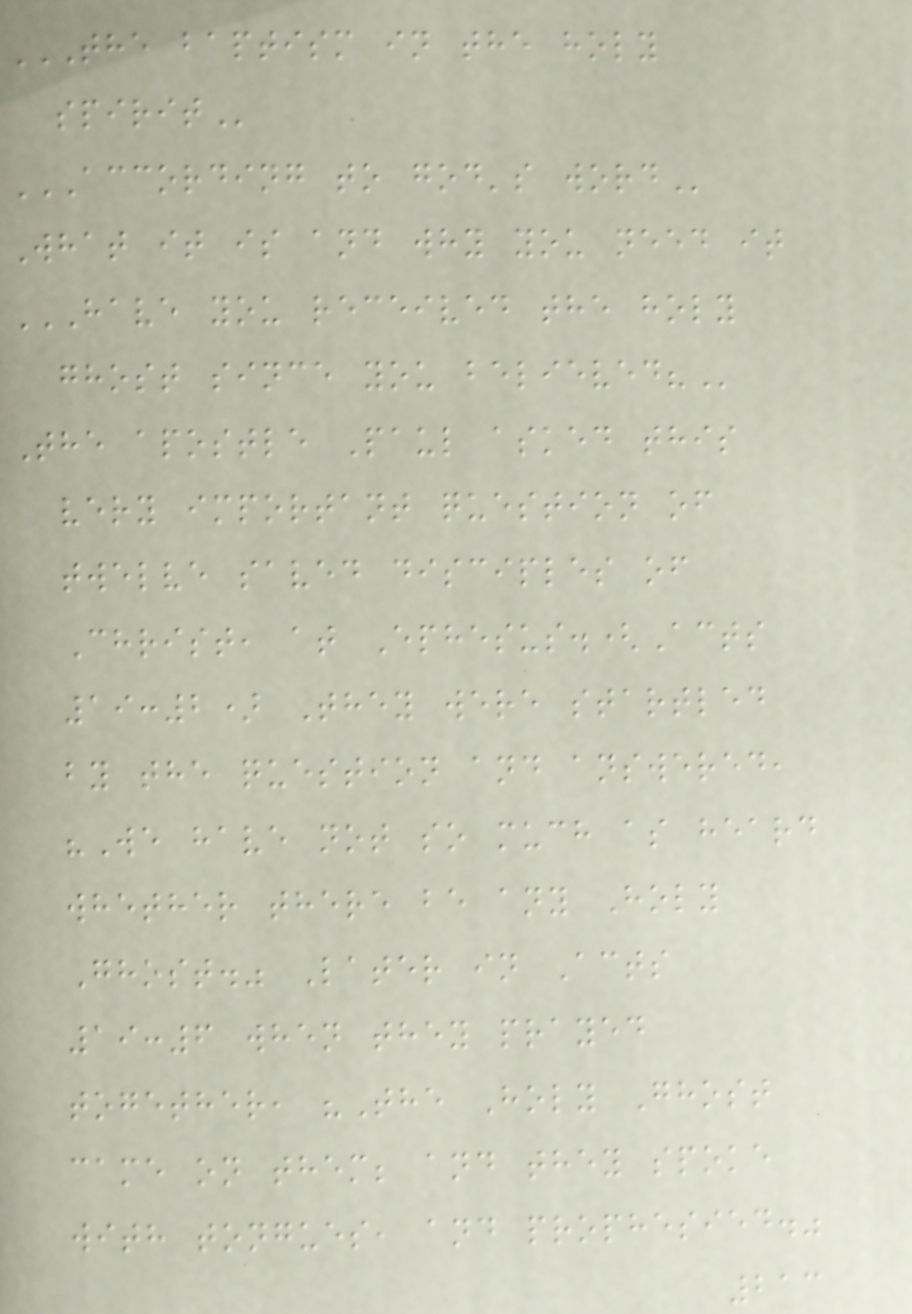THE BAPTISM IN THE HOLY
SPIRIT
ACCORDING TO GOD'S WORD
What it is and why you need it
HAVE YOU RECEIVED THE HOLY
GHOST SINCE YOU BELIEVED?
The apostle Paul asked this
very important question of
twelve saved disciples of
Christ, at Ephesus.(Acts
19:2) They were startled
by the question and answered,
"We have not so much as heard
whether there be any Holy
Ghost." Later in Acts
19:6 when they prayed
together, "The Holy Ghost
came on them; and they spoke
with tongues, and prophesied."
213
